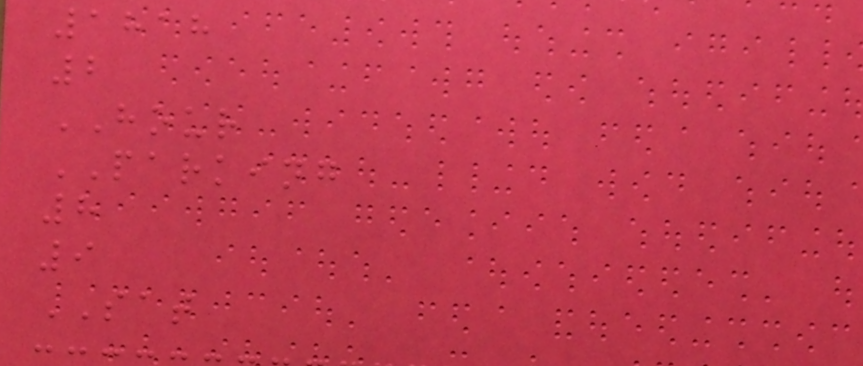1818
2
HOUR
PARKING
8
9
SAT
